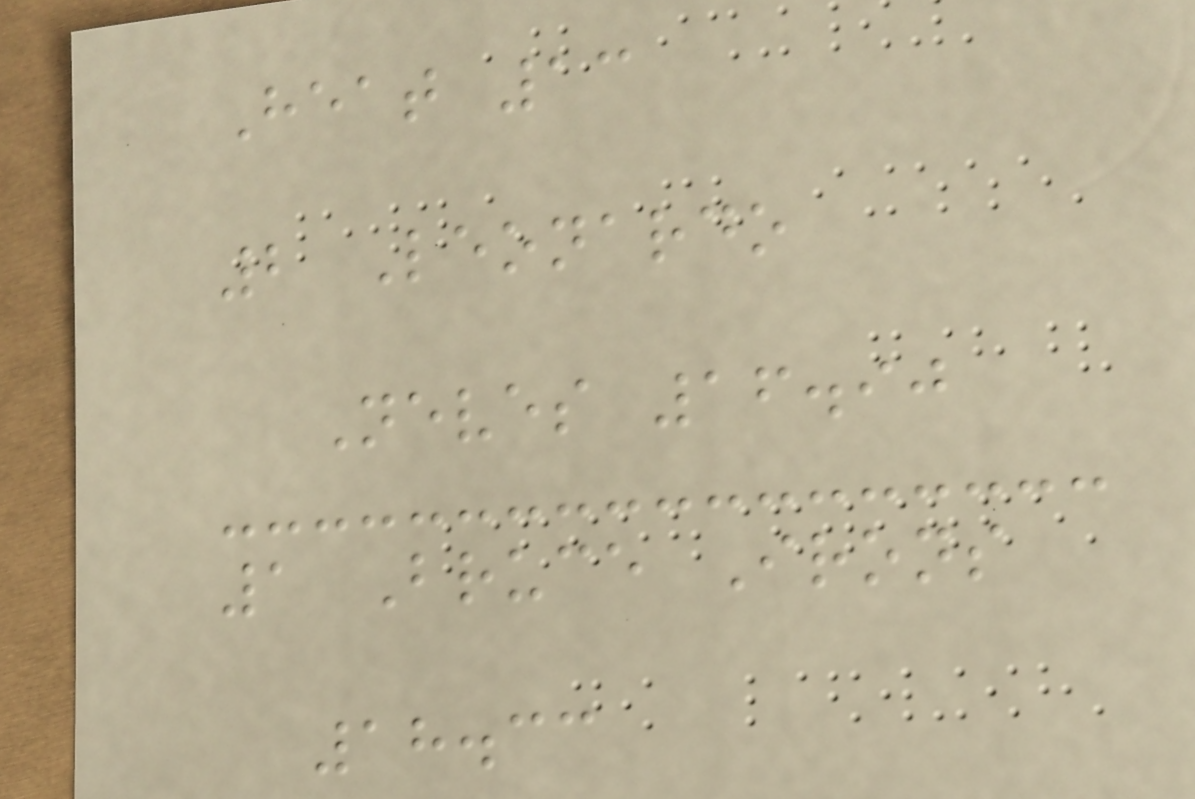Heat 13
2 Leonardo
Neves 16.90
1 Bruce Irons
18.33
